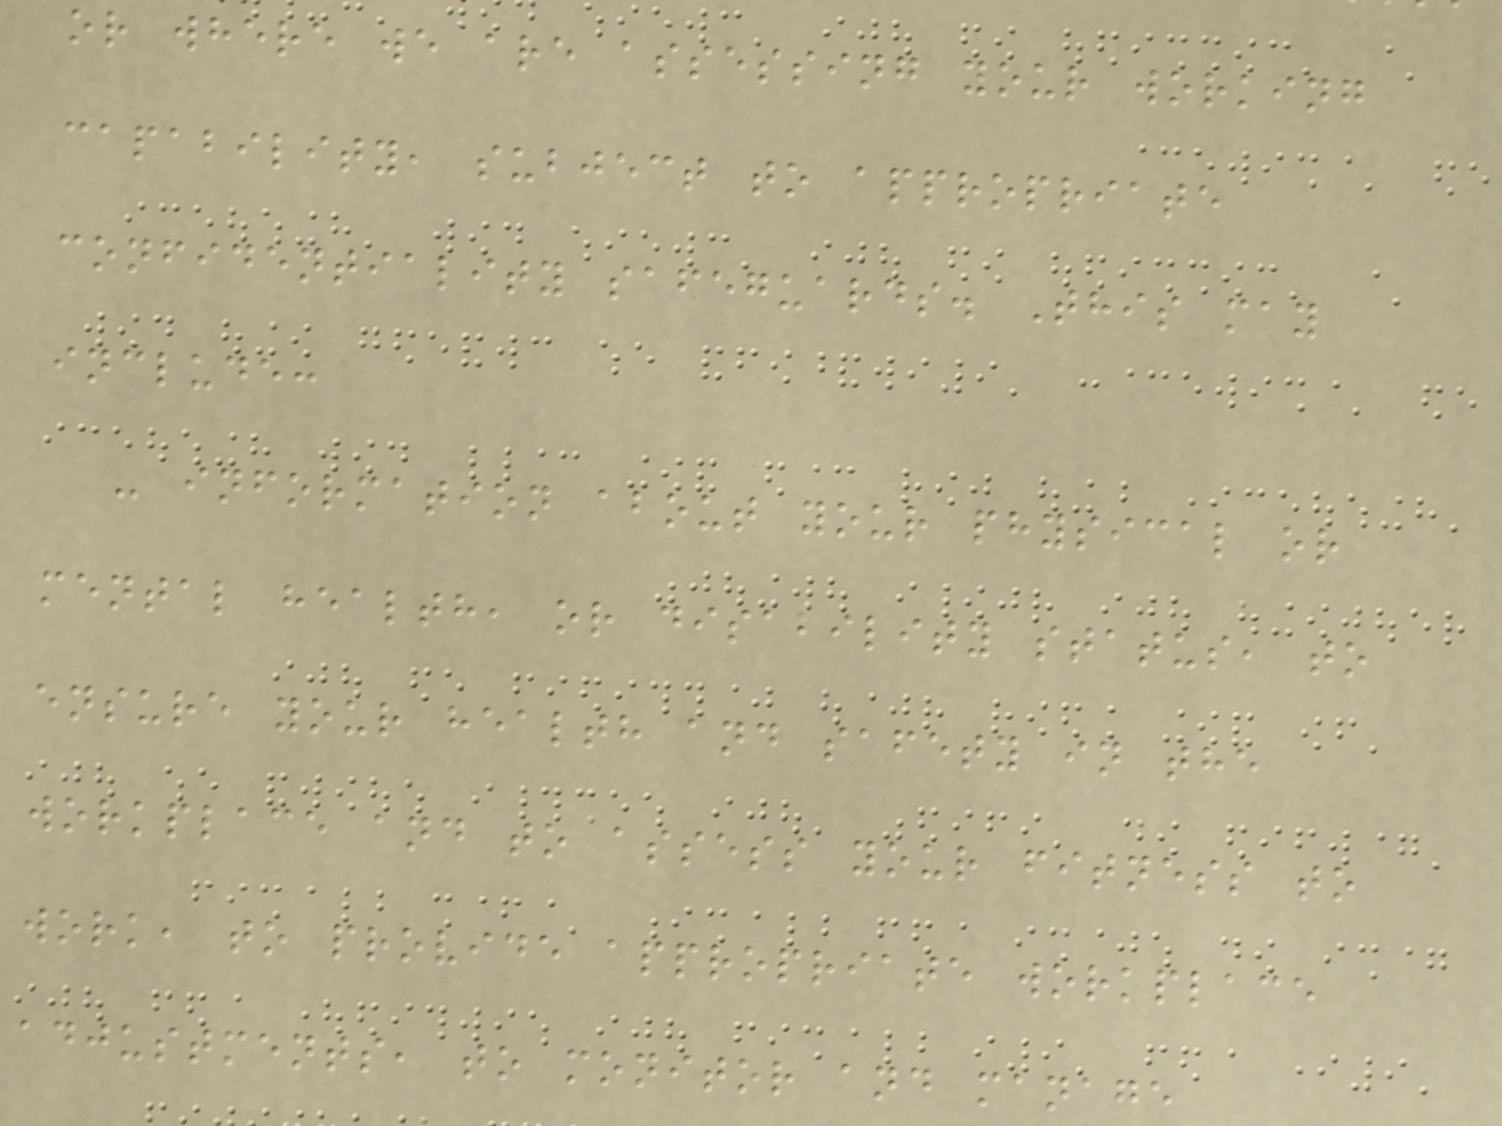or where we are assessing your working
capability, subject to appropriate
confidentiality safeguards. This may
include:
- information about your physical or
mental health, or disability status, to
ensure your health and safety in the
workplace and to assess your fitness to
work, to provide appropriate workplace
adjustments, to monitor and manage
